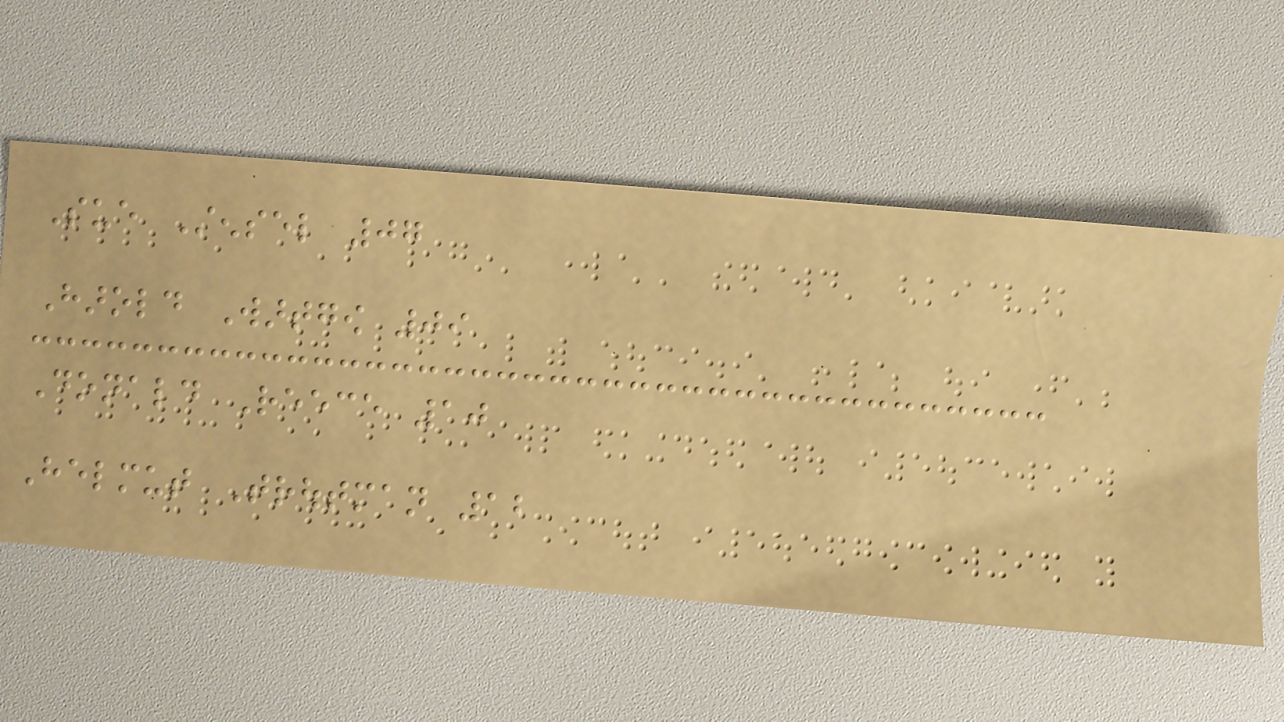Sue Stensel 07
Harold Wartgow 09
Donald Reece 10
Helmut Troutman 12
